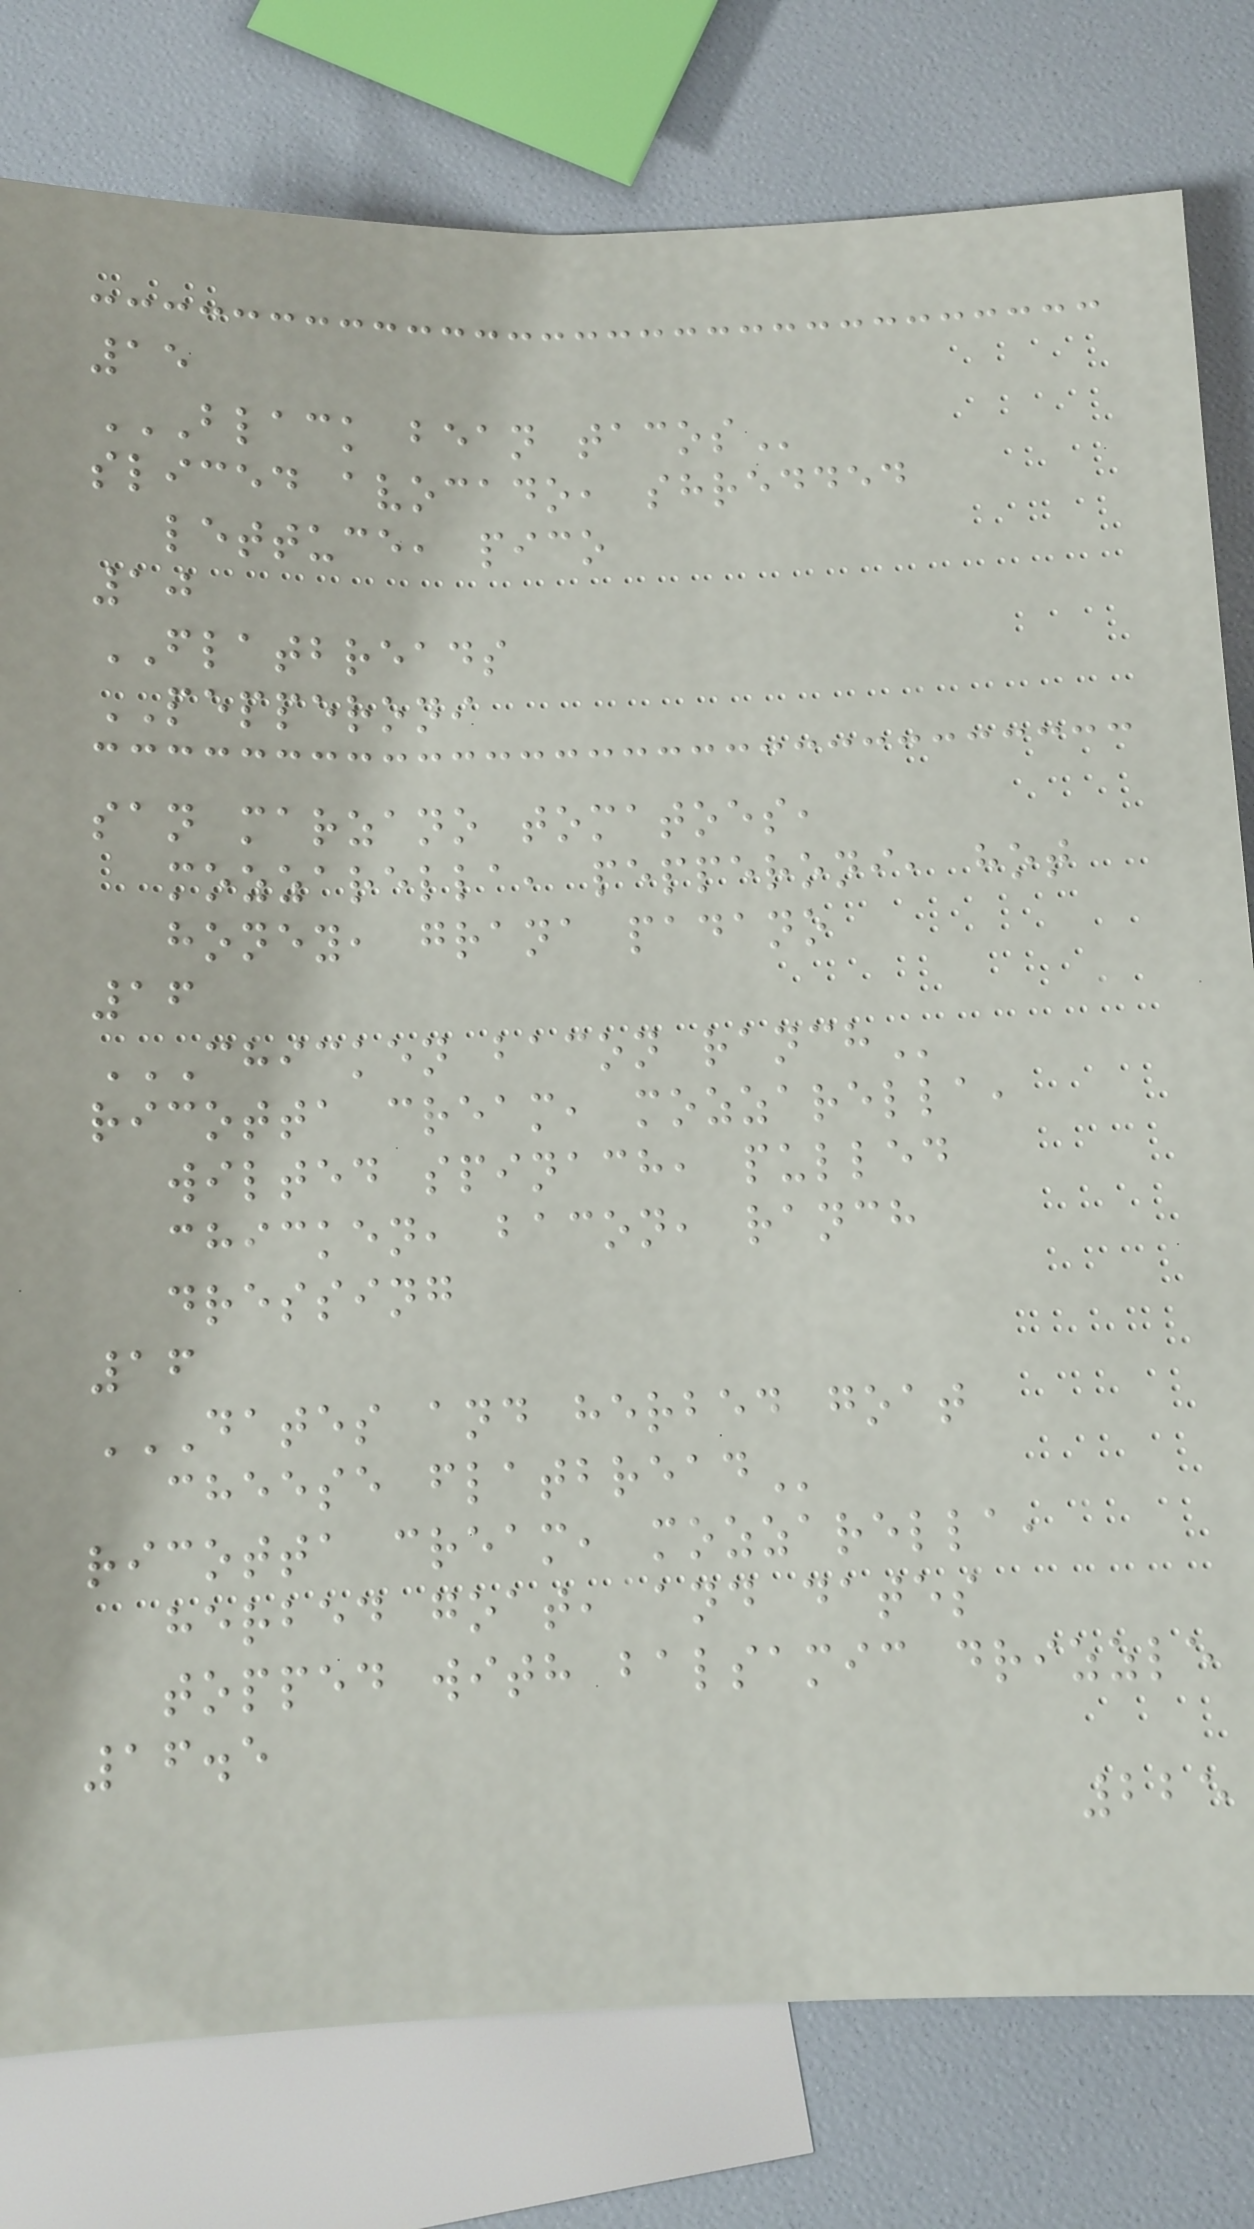15
BLACK BEAN TACOS
sliced avocado, shredded
lettuce, pico
10
FLATBREADS
PEPPERONI
san marzano tomatoes,
mozzarella, pepperoni, hot
honey, grana padano
16
CHICKEN BACON RANCH
ricotta cream, mozzarella,
wilted spinach, pulled
chicken, bacon, ranch
dressing
16
DATES AND HERBED GOAT
CHEESE FLATBREAD
ricotta cream, mozzarella,
herbed goat, and dates
topped with balsamic drizzle
16.5
225
